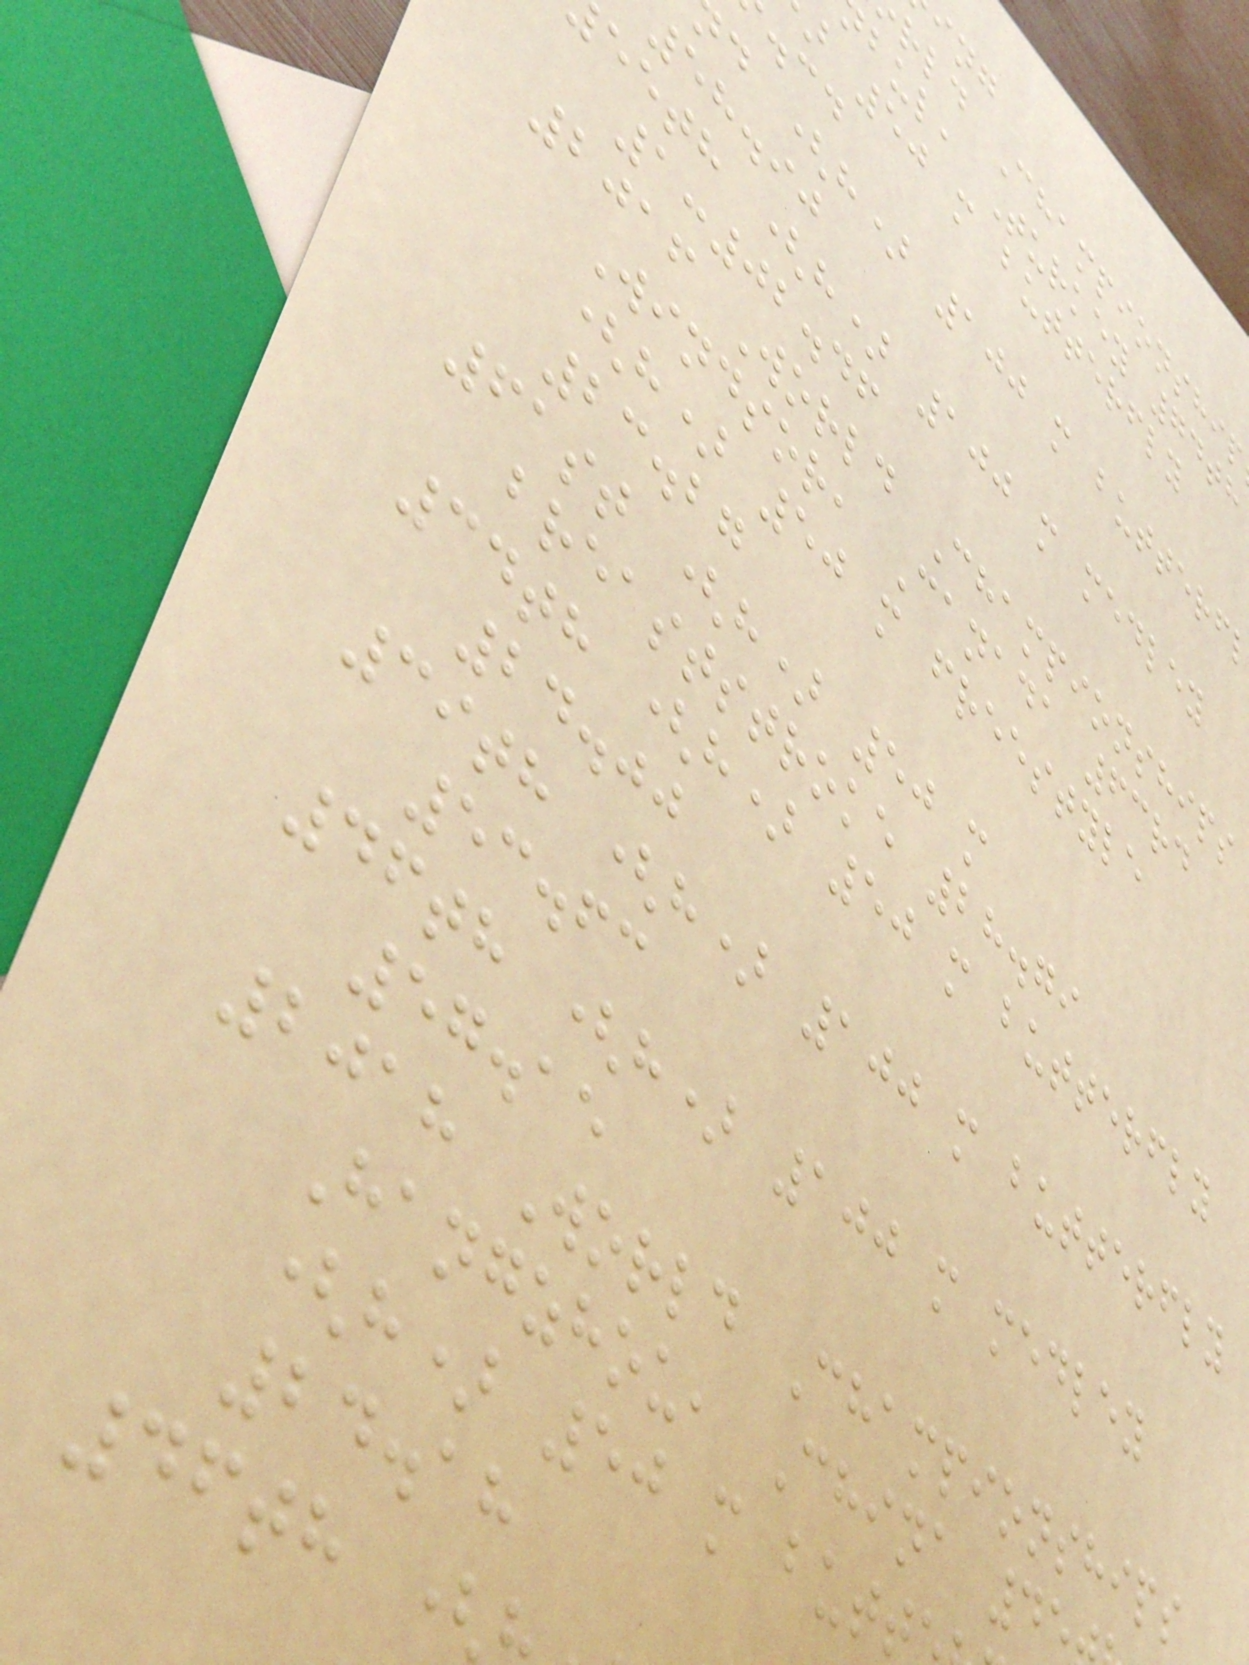rld Championship
bul, Turkey 74th
50 m butterfly
d (h) 100 m butterf
58.90
eeth (h) 100 m medley
1:02.46
2016 World Championships
Windsor, Canada 63rd
(h) 50 m freestyle
23.27
61st (h) 50 m
breaststroke 28.79
34th (h) 50 m butterfly
24.00
39th (h) 100 m butterfly
53.63
46th (h) 100 m medley
57.15
2018 World Championships
Hangzhou, China 45
(h) 50 m butt
24.18
46th (
